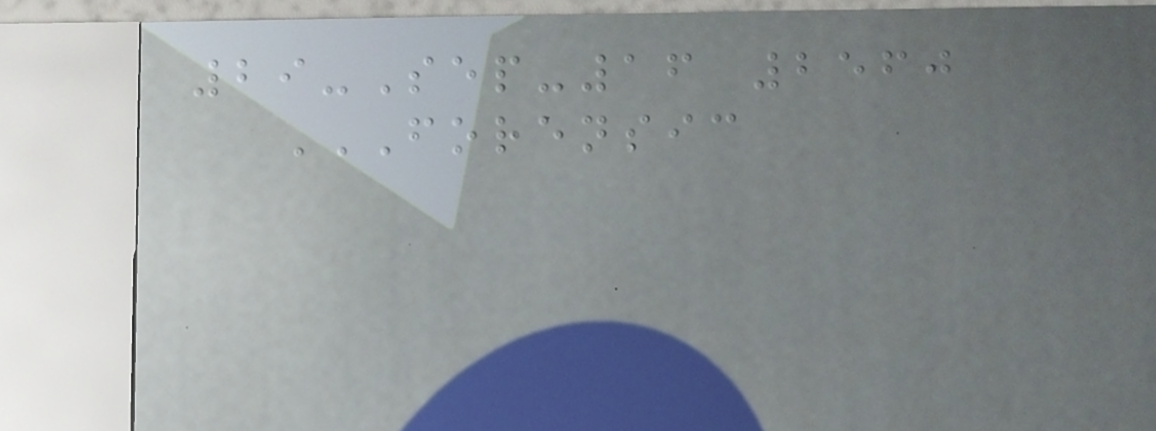29-Sep-16 2560
FORENSIC
